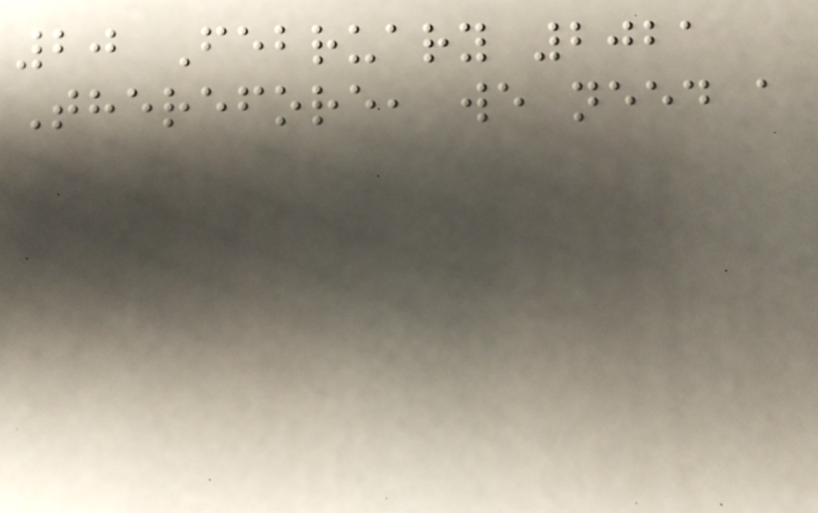20 February 2021
Therefore, we need a
